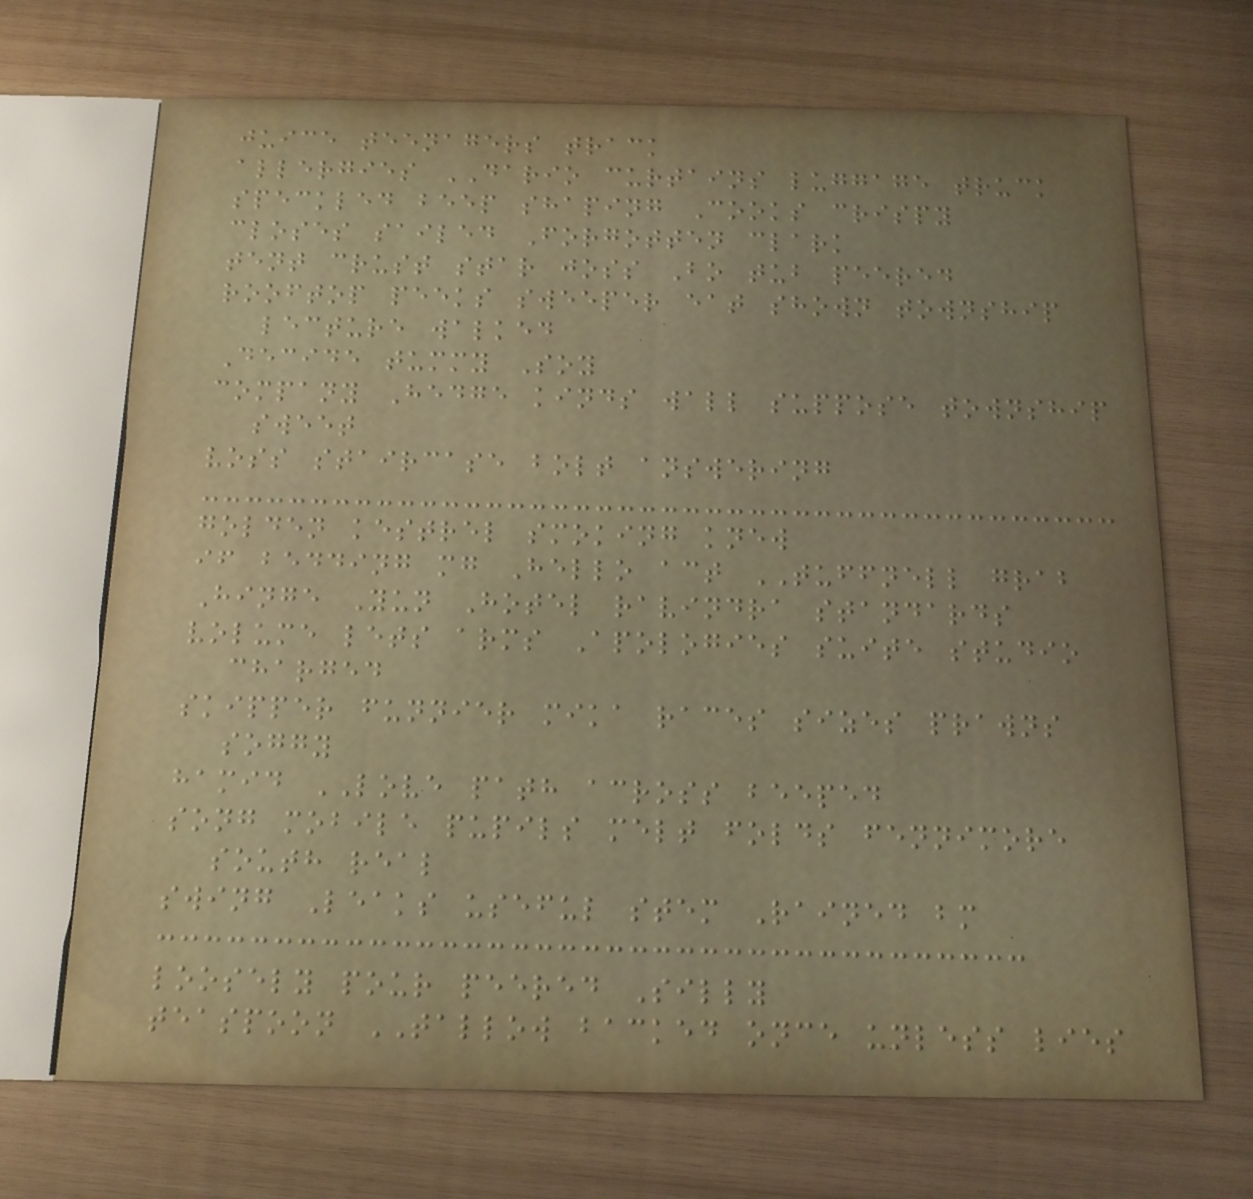juice teenagers track
allergies DARIO curtains luggage truck
speckled beep shaping Cooks crispy
closes sailed Forgotten clark
tent crust star joss Bo tub peered
rooftop peeks sweeper eat shown township
lecture walked
Decide tummy Soy
company Hedge kinds wall suppose township
sweet
voss staircase bolt answering
golden kestrel smoking knew
if bedding mg Hello act TUFFNELL grab
Hinge Yun Hotel ravindra standards
volume lets arms Apologies suite studio
charged
skipper funnier mika races sizes prawns
soggy
hamid LOVE path across beeped
song mobile pupils melt folds fennimore
south real
swing Leaks useful stem Rained bm
loosely pour peered Silly
teaspoon TALLOW backed once unless lies
